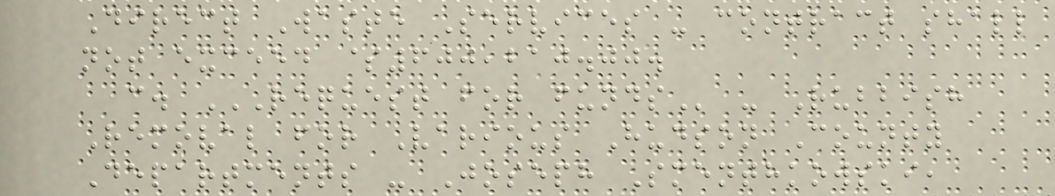Direct Waste Services - contract shall
not exceed $600,210.00.
c. REQUEST FOR FUNDS - Rubbish
Removal for Various Hudson County
Departments - Joseph Smenthkowski,
